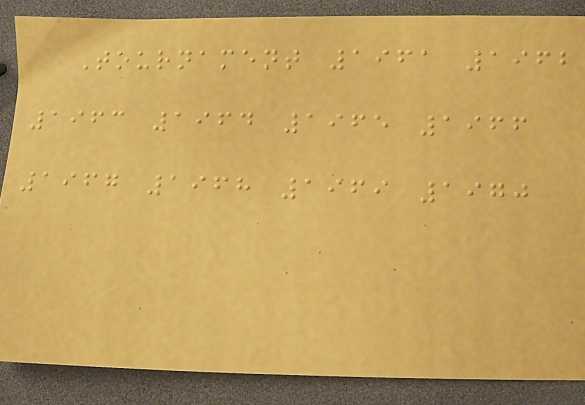Tournament 1961 1962
1963 1964 1965 1966
1967 1968 1969 1970
